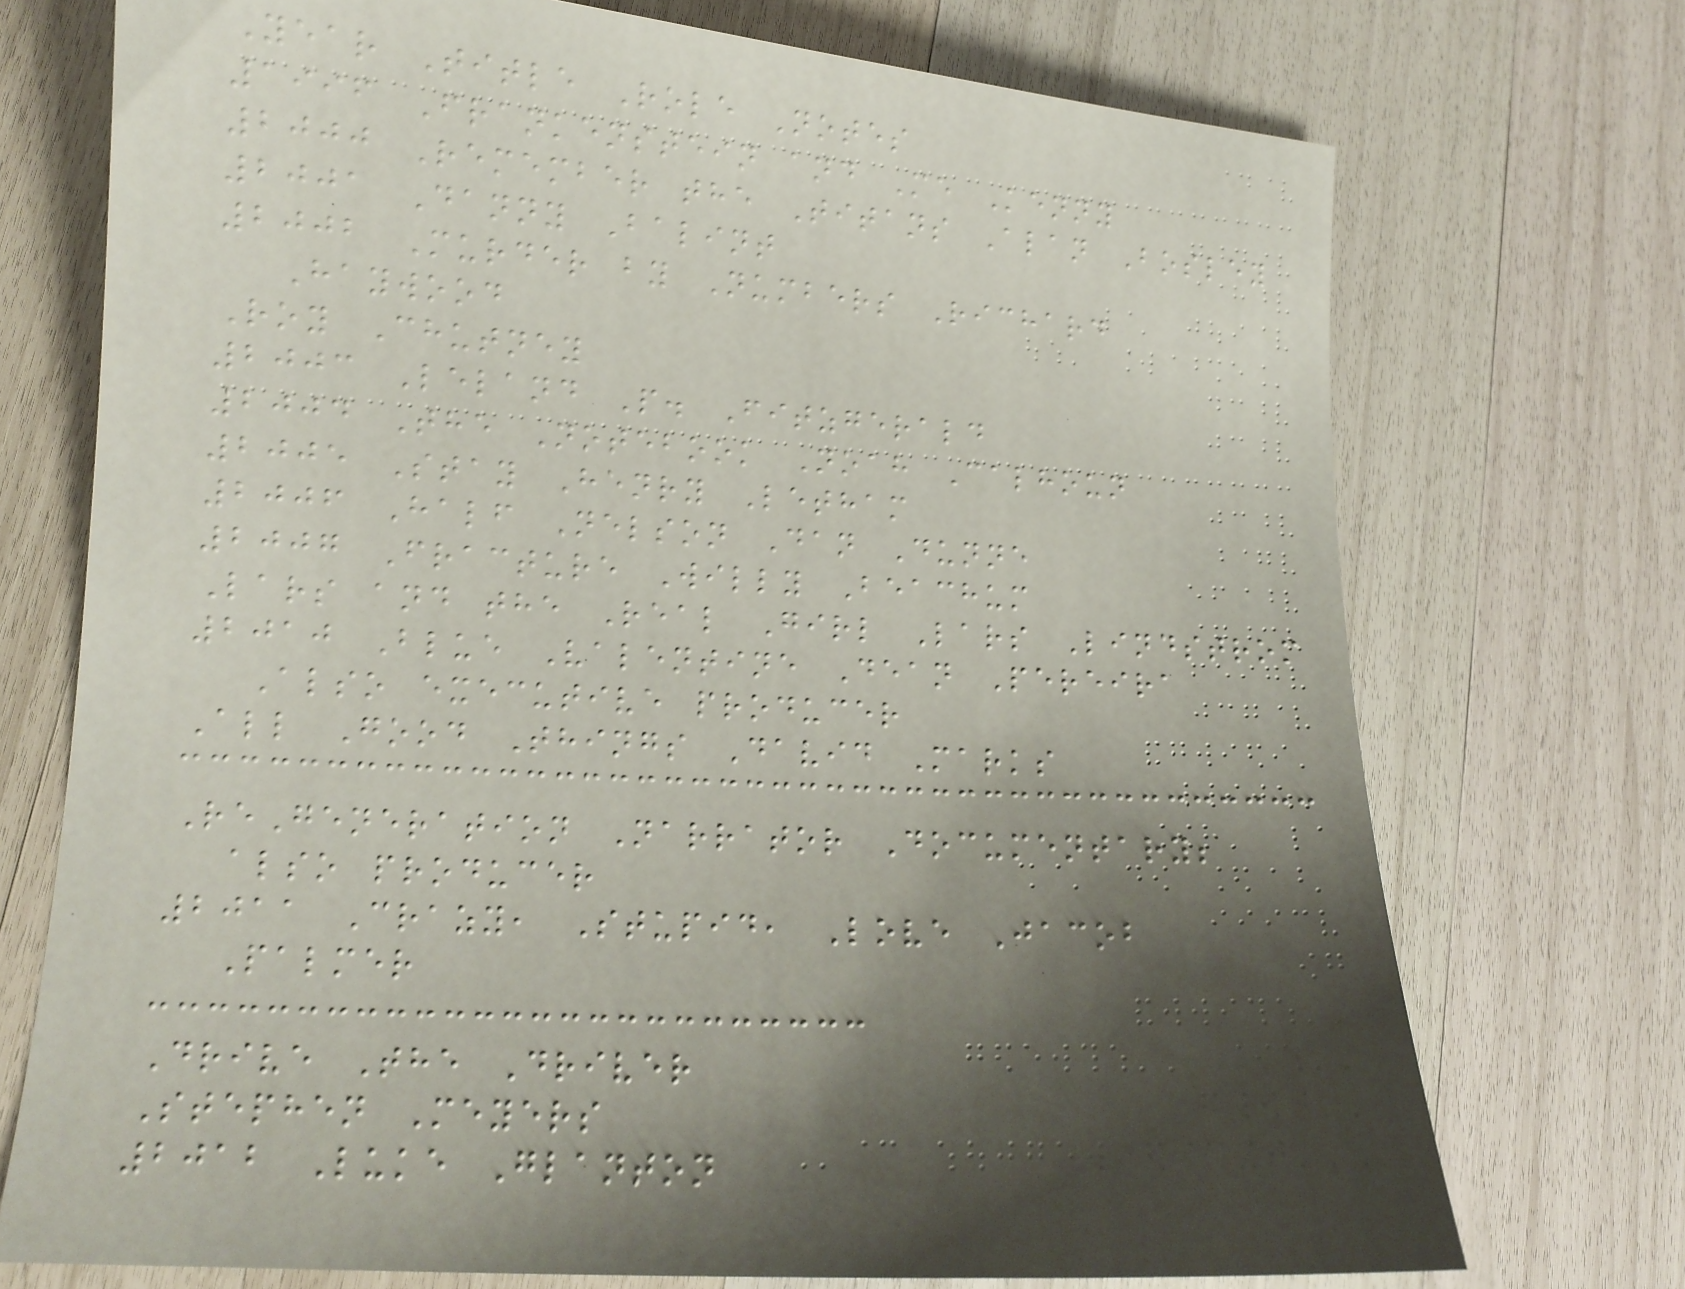Year Title Role Notes
1996 Frankenstein and Me Kenny
2000 Remember the Titans Alan Bosley
2001 Danny Balint
2002 Murder by Numbers Richard
Haywood
Roy Chutney
2003 Leland P. Fitzgerald
2004 The Notebook Noah Calhoun
2005 Stay Henry Letham
2006 Half Nelson Dan Dunne
2007 Fracture Willy Beachum
Lars and the Real Girl Lars Lindstrom
2010 Blue Valentine Dean Pereira
Also executive producer
All Good Things David Marks
ReGeneration Narrator Documentary;
also producer
2011 Crazy, Stupid, Love Jacob
Palmer
Drive The Driver
Stephen Meyers
2012 Luke Glanton
